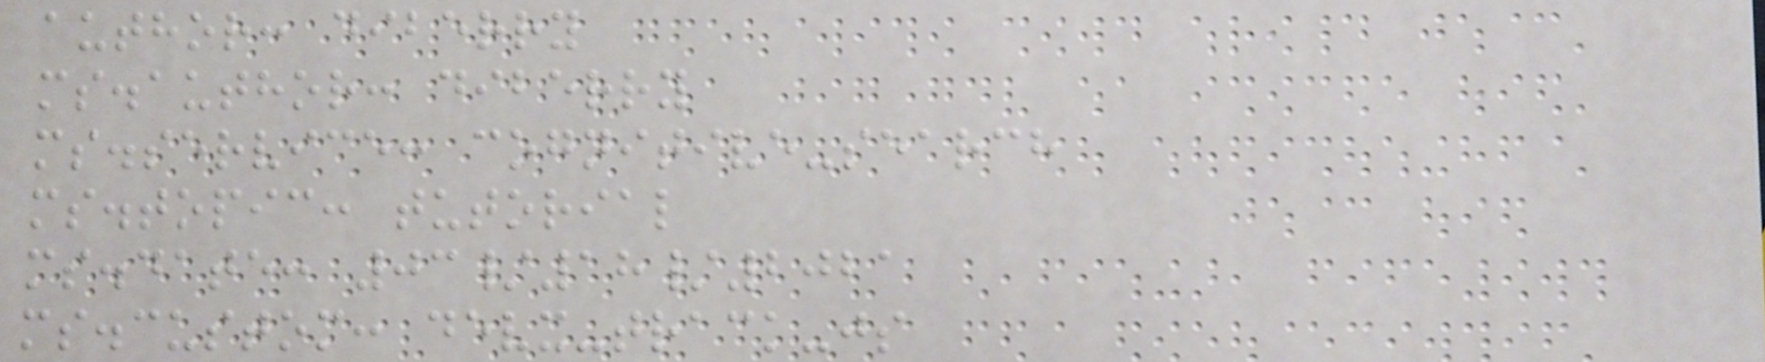author: diberry
ms.author: diberry
ms.service: cognitive-search
ms.topic: tutorial
ms.date: 03/18/2021
ms.custom: devx-track-js
